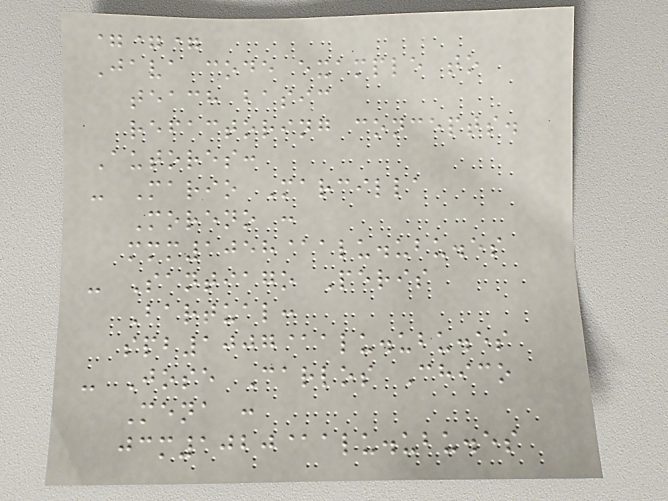===
Java code example to
teach basic
refactoring concepts.
Autores:
- Mario Marcilla
Moreno :
mmm1058@alu.ubu.es
- Santiago Peris
Bartual:
spb1007@alu.ubu.es
- Jose Carlos Chico
Mena :
jcm1020@alu.ubu.es
